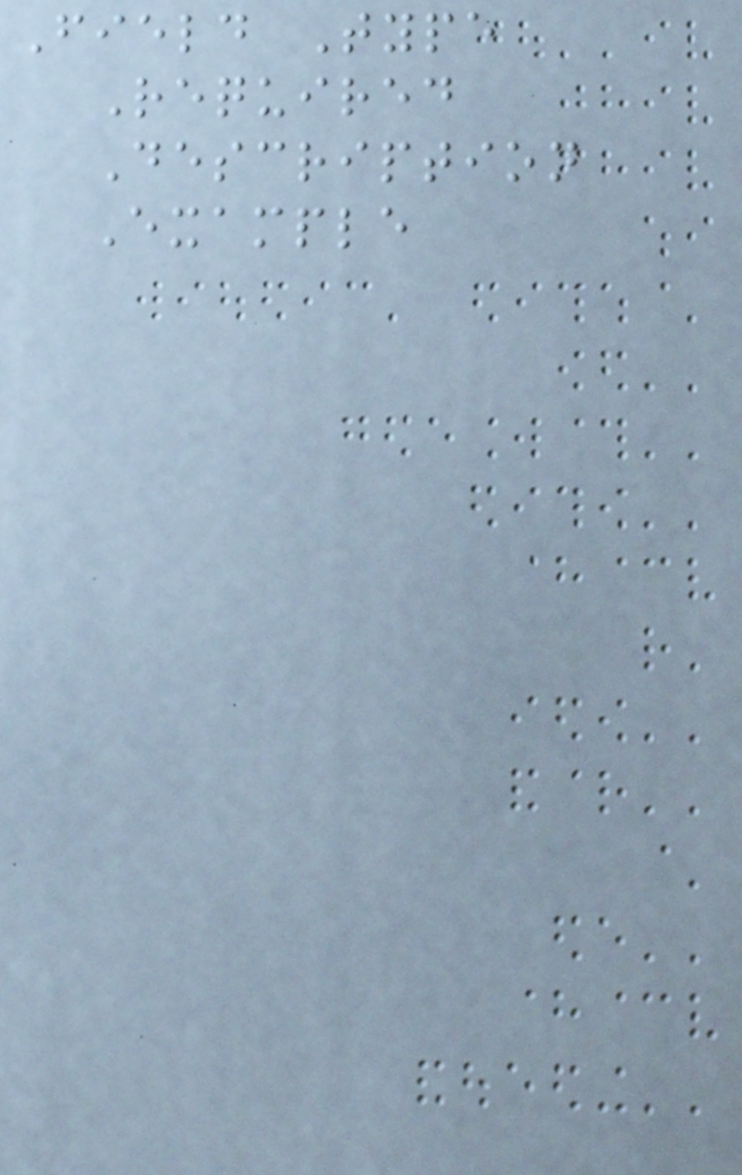Field Type
Required
Description
Example
